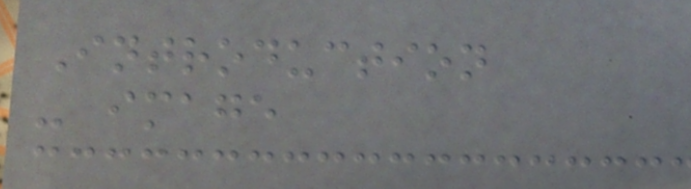Introduction
- image
